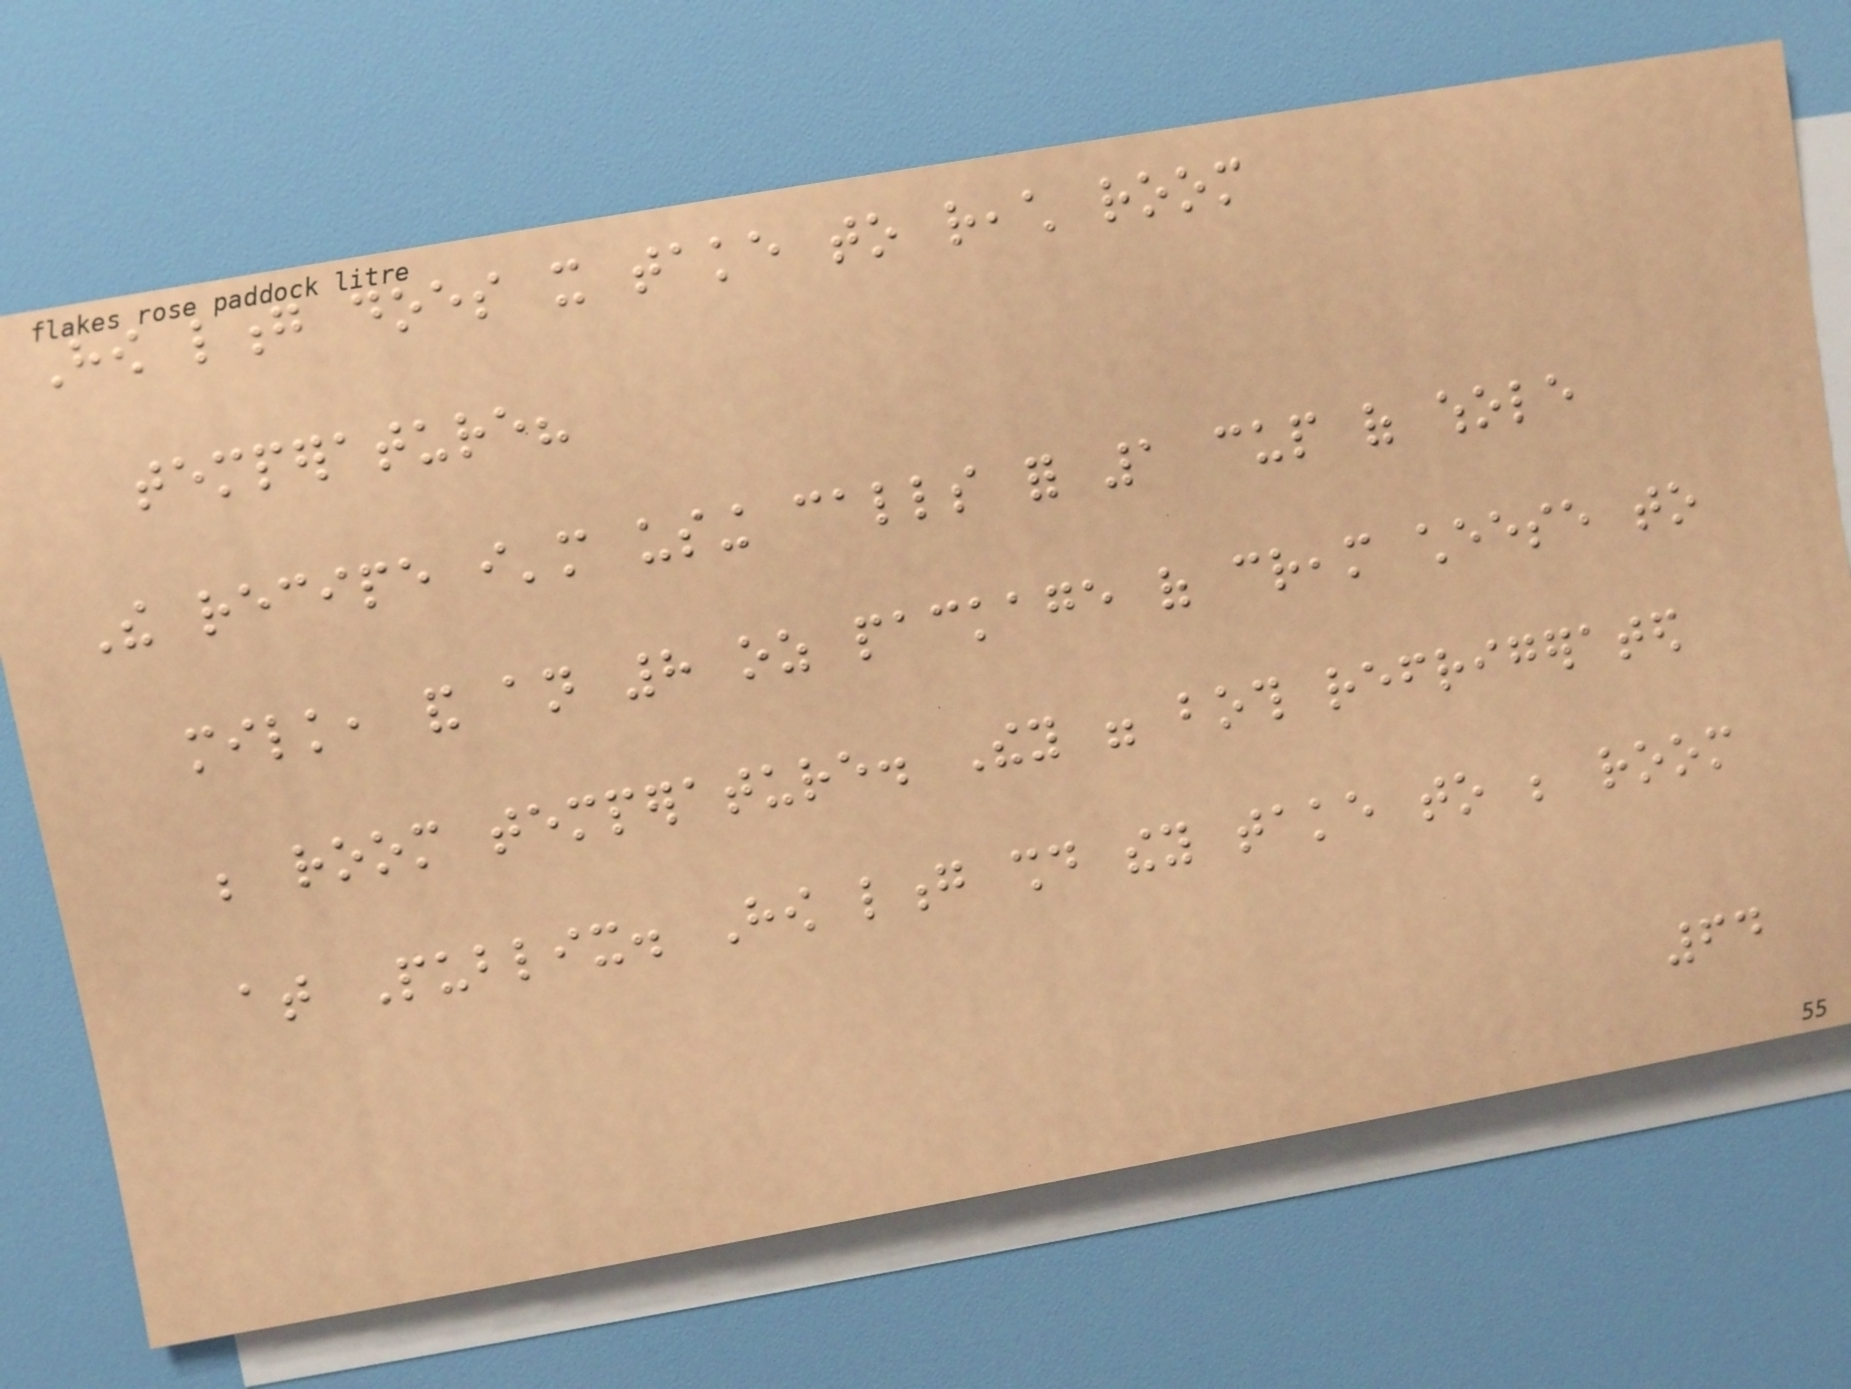How long does it take to reach room
temperature?
The recipe i'm using calls for 1 cup of whole
milk, and an 8 oz package of cream cheese to
be room temperature. They were both refrigerated
at Publix. How long should they take to be room
64
